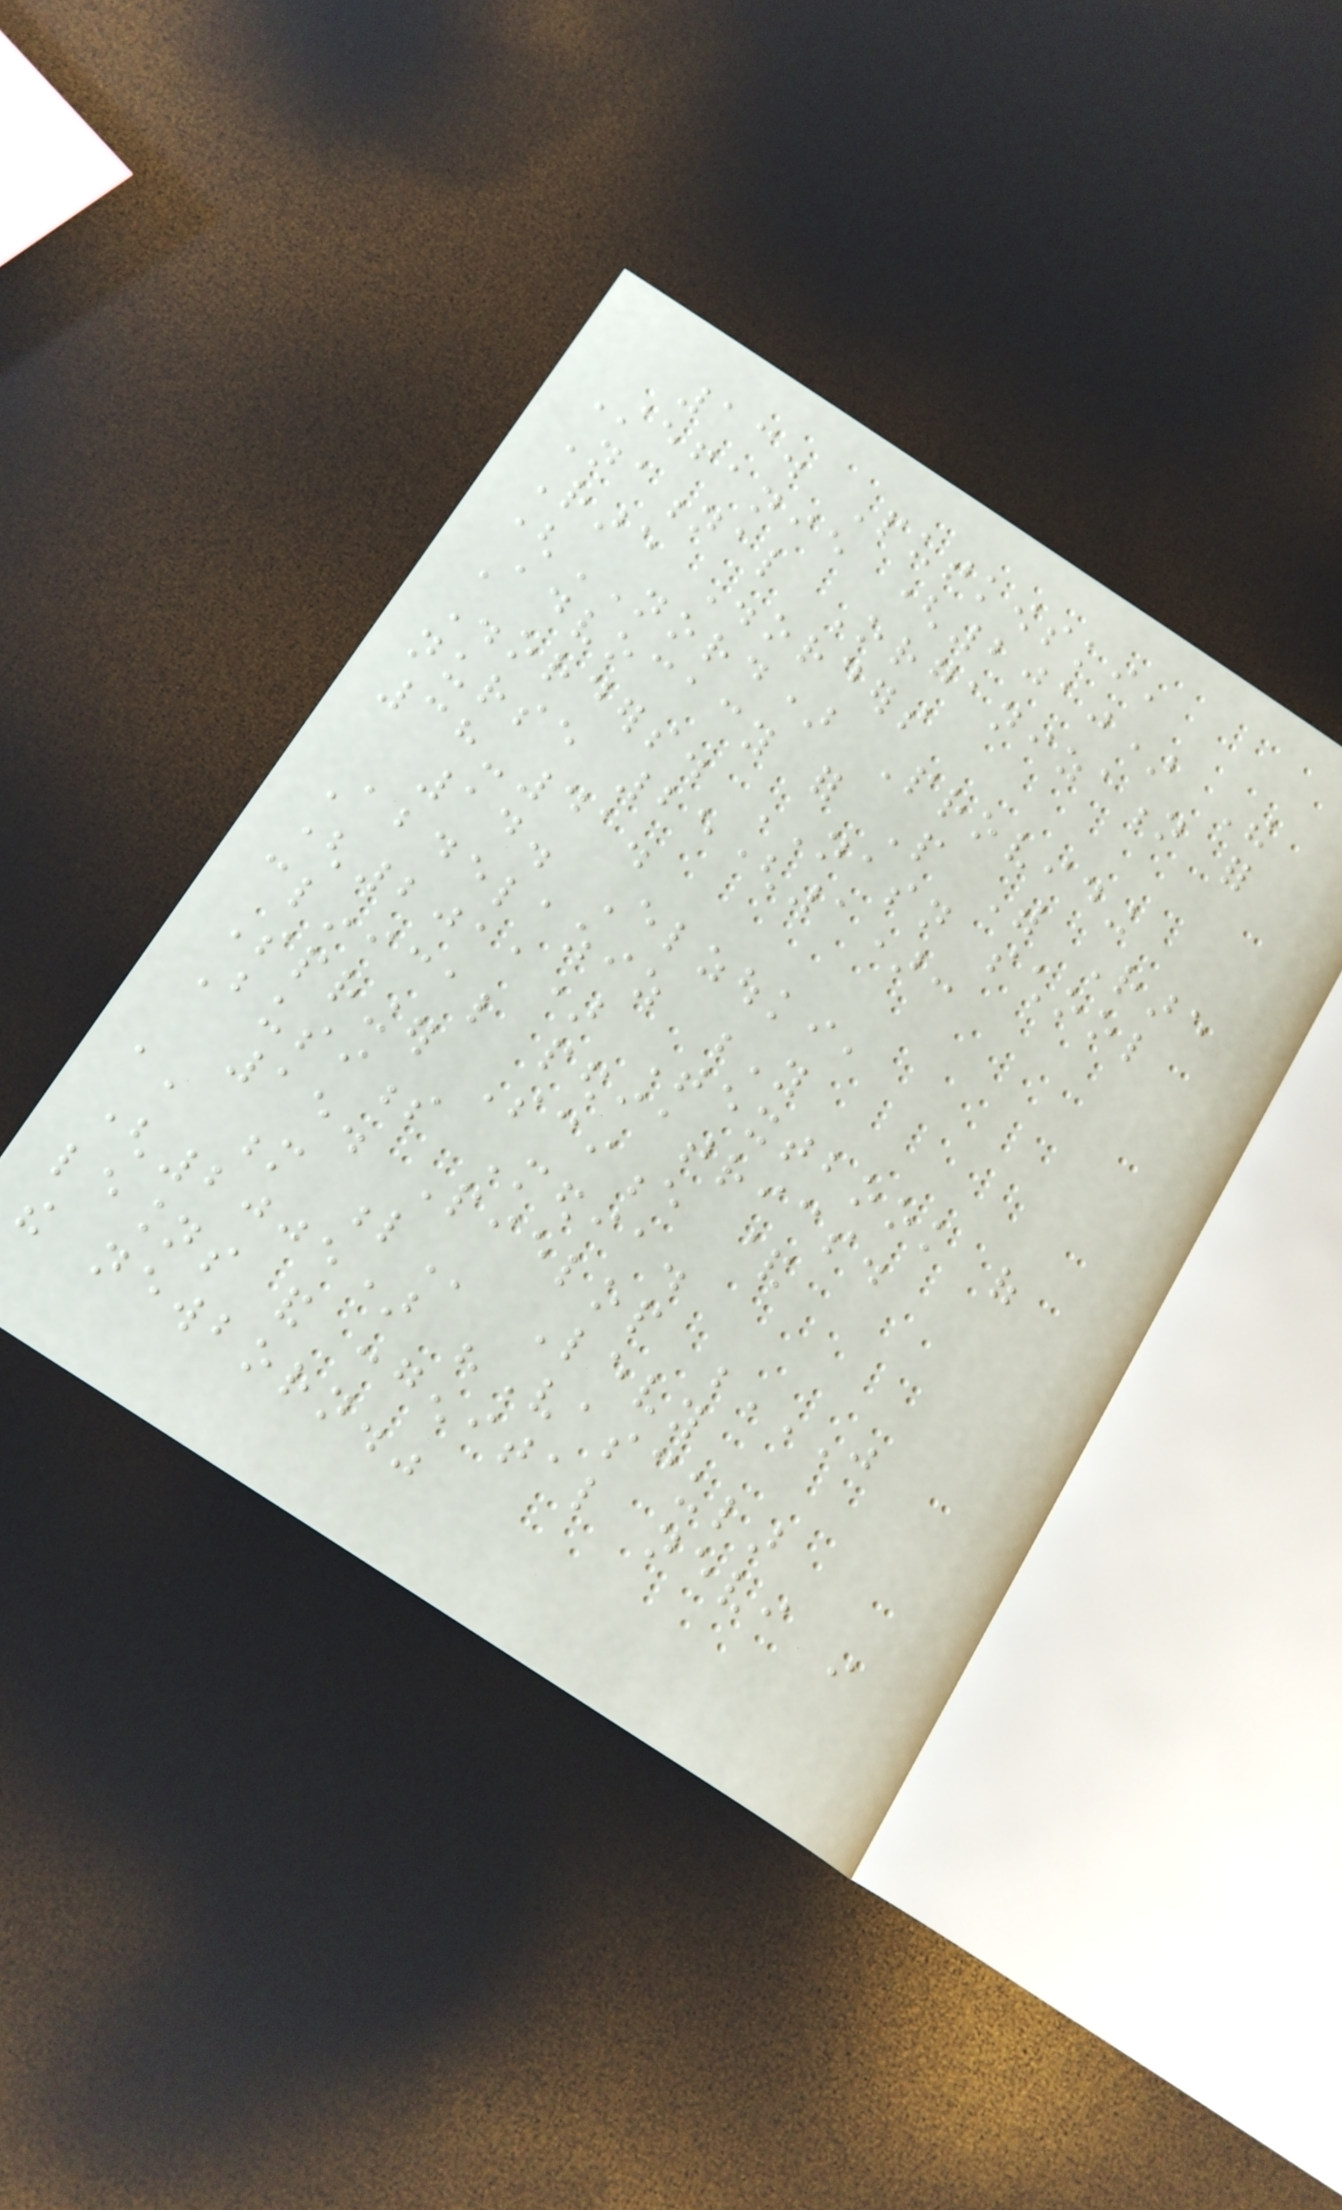13. Putkowski,
Stefanie (2010) The
National Organization for
Rare Disorders
(NORD) Providing
Advocacy for People With Rare
Disorders. NASN school
nurse 25(1):
38-41.
14. Elzouki,
Abdelaziz Y
(2011) Textbook of
clinical pediatrics.
Springer Science &
Business Media.
15. Pielop J
A, M L Levy
(2005) "Vascular
lesions and congenital nevi in
the newborn."
